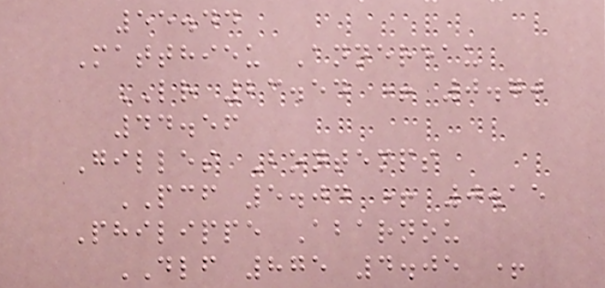55.44
Matthieu Annereau
LR 23.54 + 0.70
44.56
Gilles Bontemps
PCF 5.04 + 0.15
Philippe Abarnou
DLF 875 4.05 +
